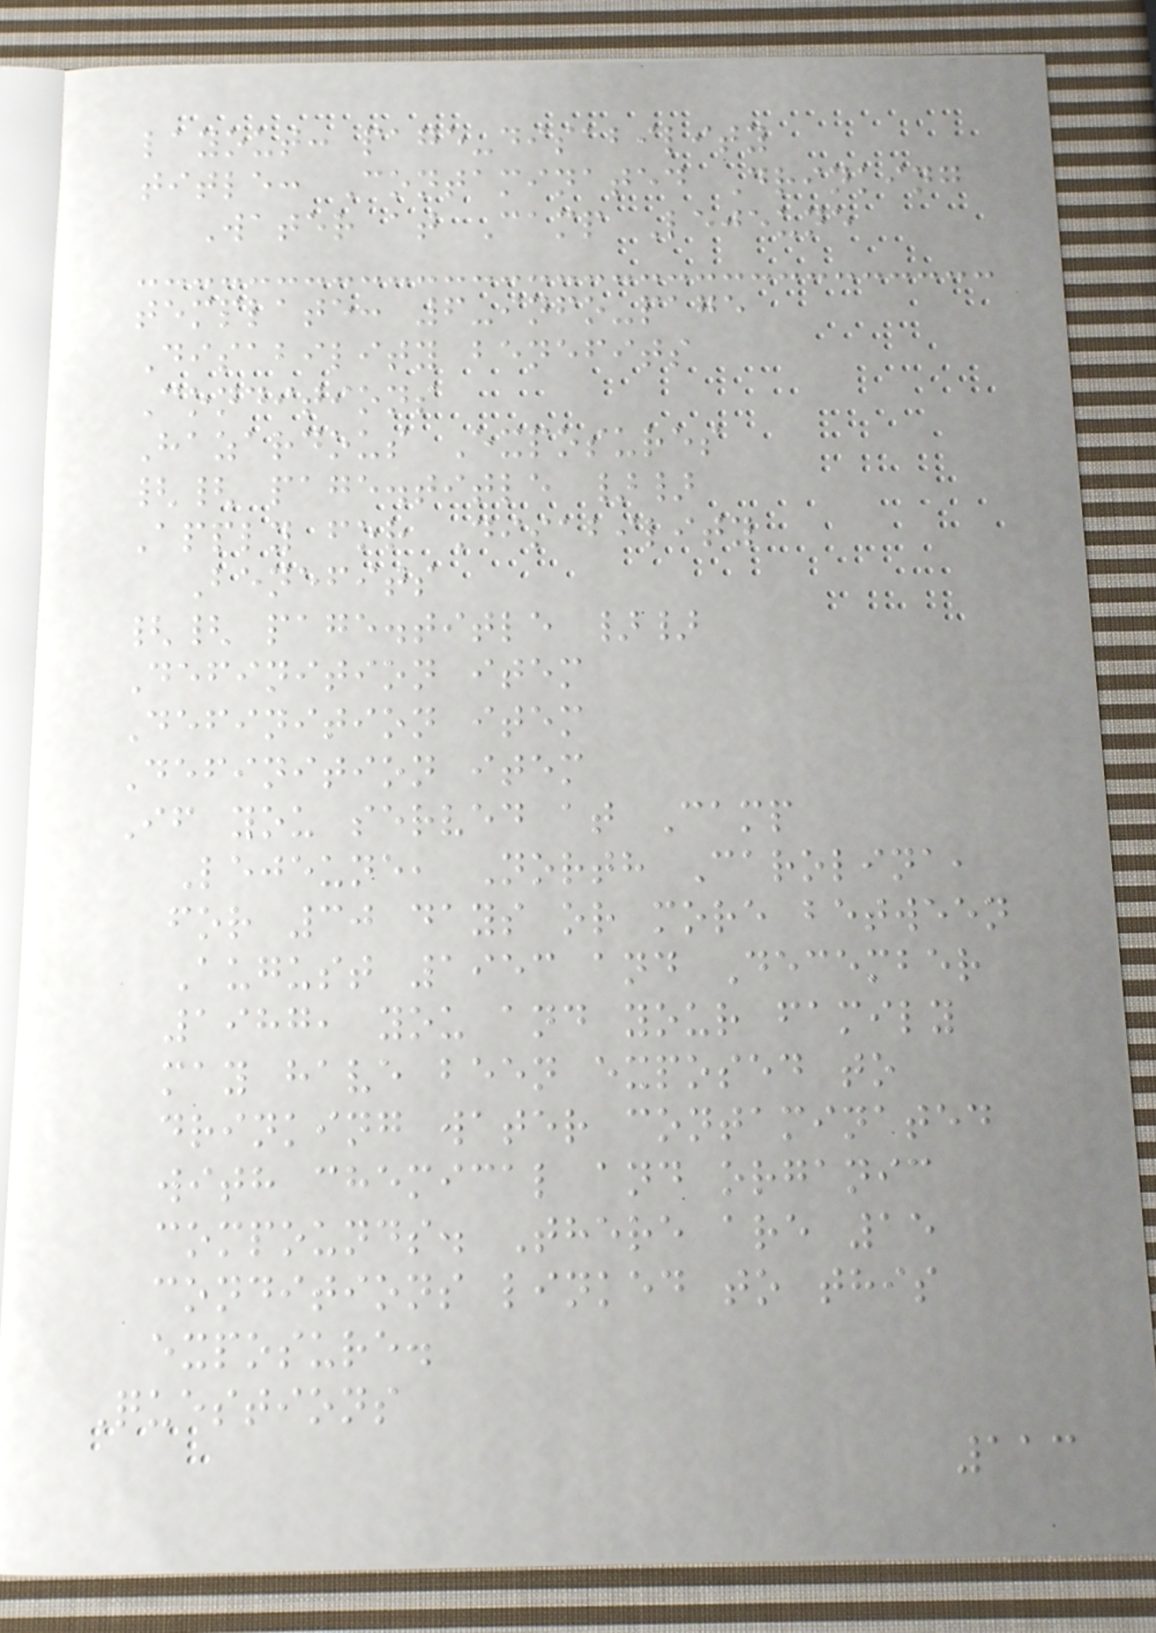layout: page-disability
title: Contaminated Drinking
Water at Camp Lejeune
template: 6-info-page
Disability benefits
Conditions
Hazardous Exposures
{{ page.title }}
Apply for Disability
Benefits
{{ page.title }}
Definition item
Definition item
Definition item
If you served at Camp
Lejeune, North Carolina,
for 30 days or more between
August 1953 and December
1987, you and your family
may have been exposed to
drinking water contaminated
with chemical and organic
compounds. There are 15
conditions linked to this
exposure.
Questions
113
